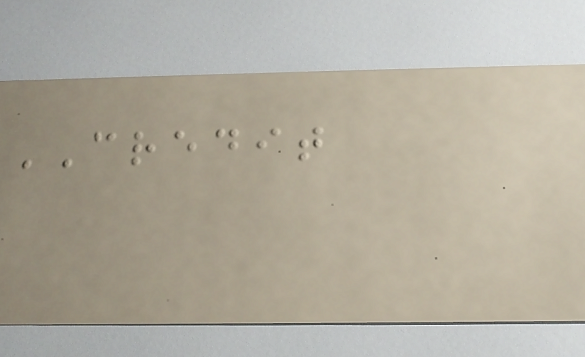CREDIT
